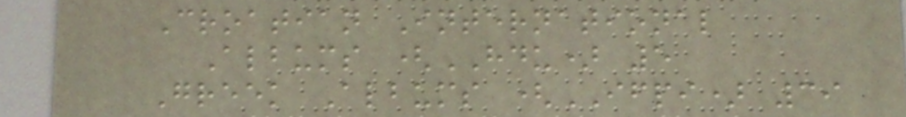Croatian International
Albums (HDU) 5
Greek Albums (IFPI) 39
